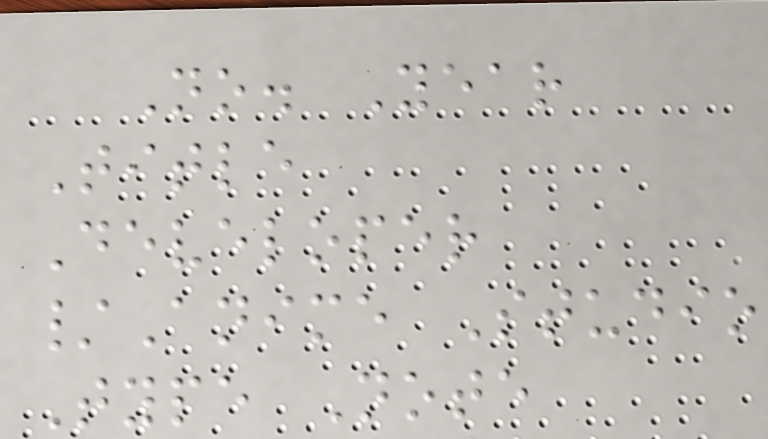No. Year
Title
Developer
/Anime Studio
Type Note
